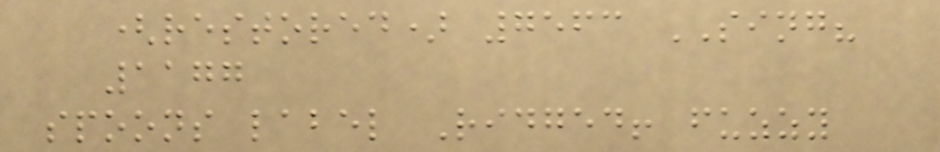(restored) 7563 SING?
1177
spoons label Ridged! fuzzy
